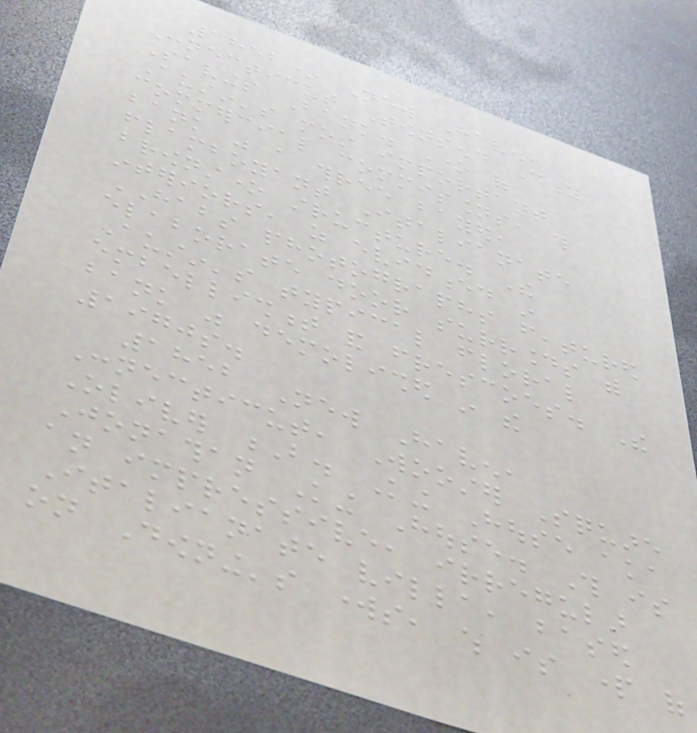1852* New Haven,
Connecticut Townsend City
Savings Bank. One of
Austin's most important
commercial commissions, this
bank was a three bayed,
flamboyant Italianate
brownstone structure. The
interiors, as evidenced in
HABS photographs featured
elaborate door surrounds with
Austin's typical floral
embellishment and frescoes. The
bank was demolished in the
1970s.
1852 New Haven,
Connecticut, Wooster Square
Oliver B. King House aka
Jonathan King House. This is
an impressive, irregular
Italianate villa, based
on Downing's works, which is part of
